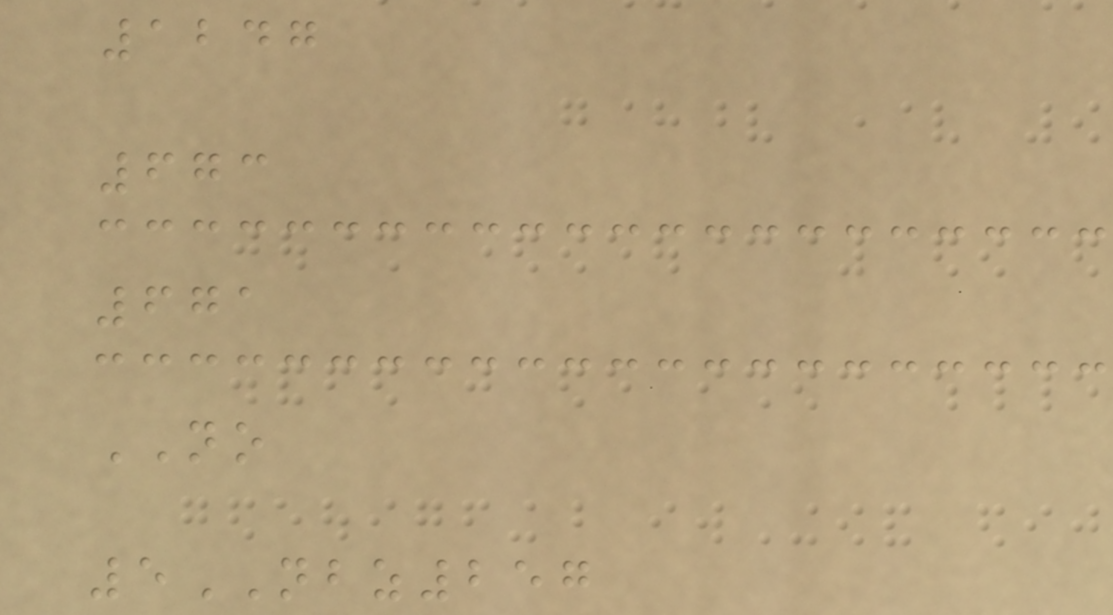1247
673
671
NO
5NBZ257
